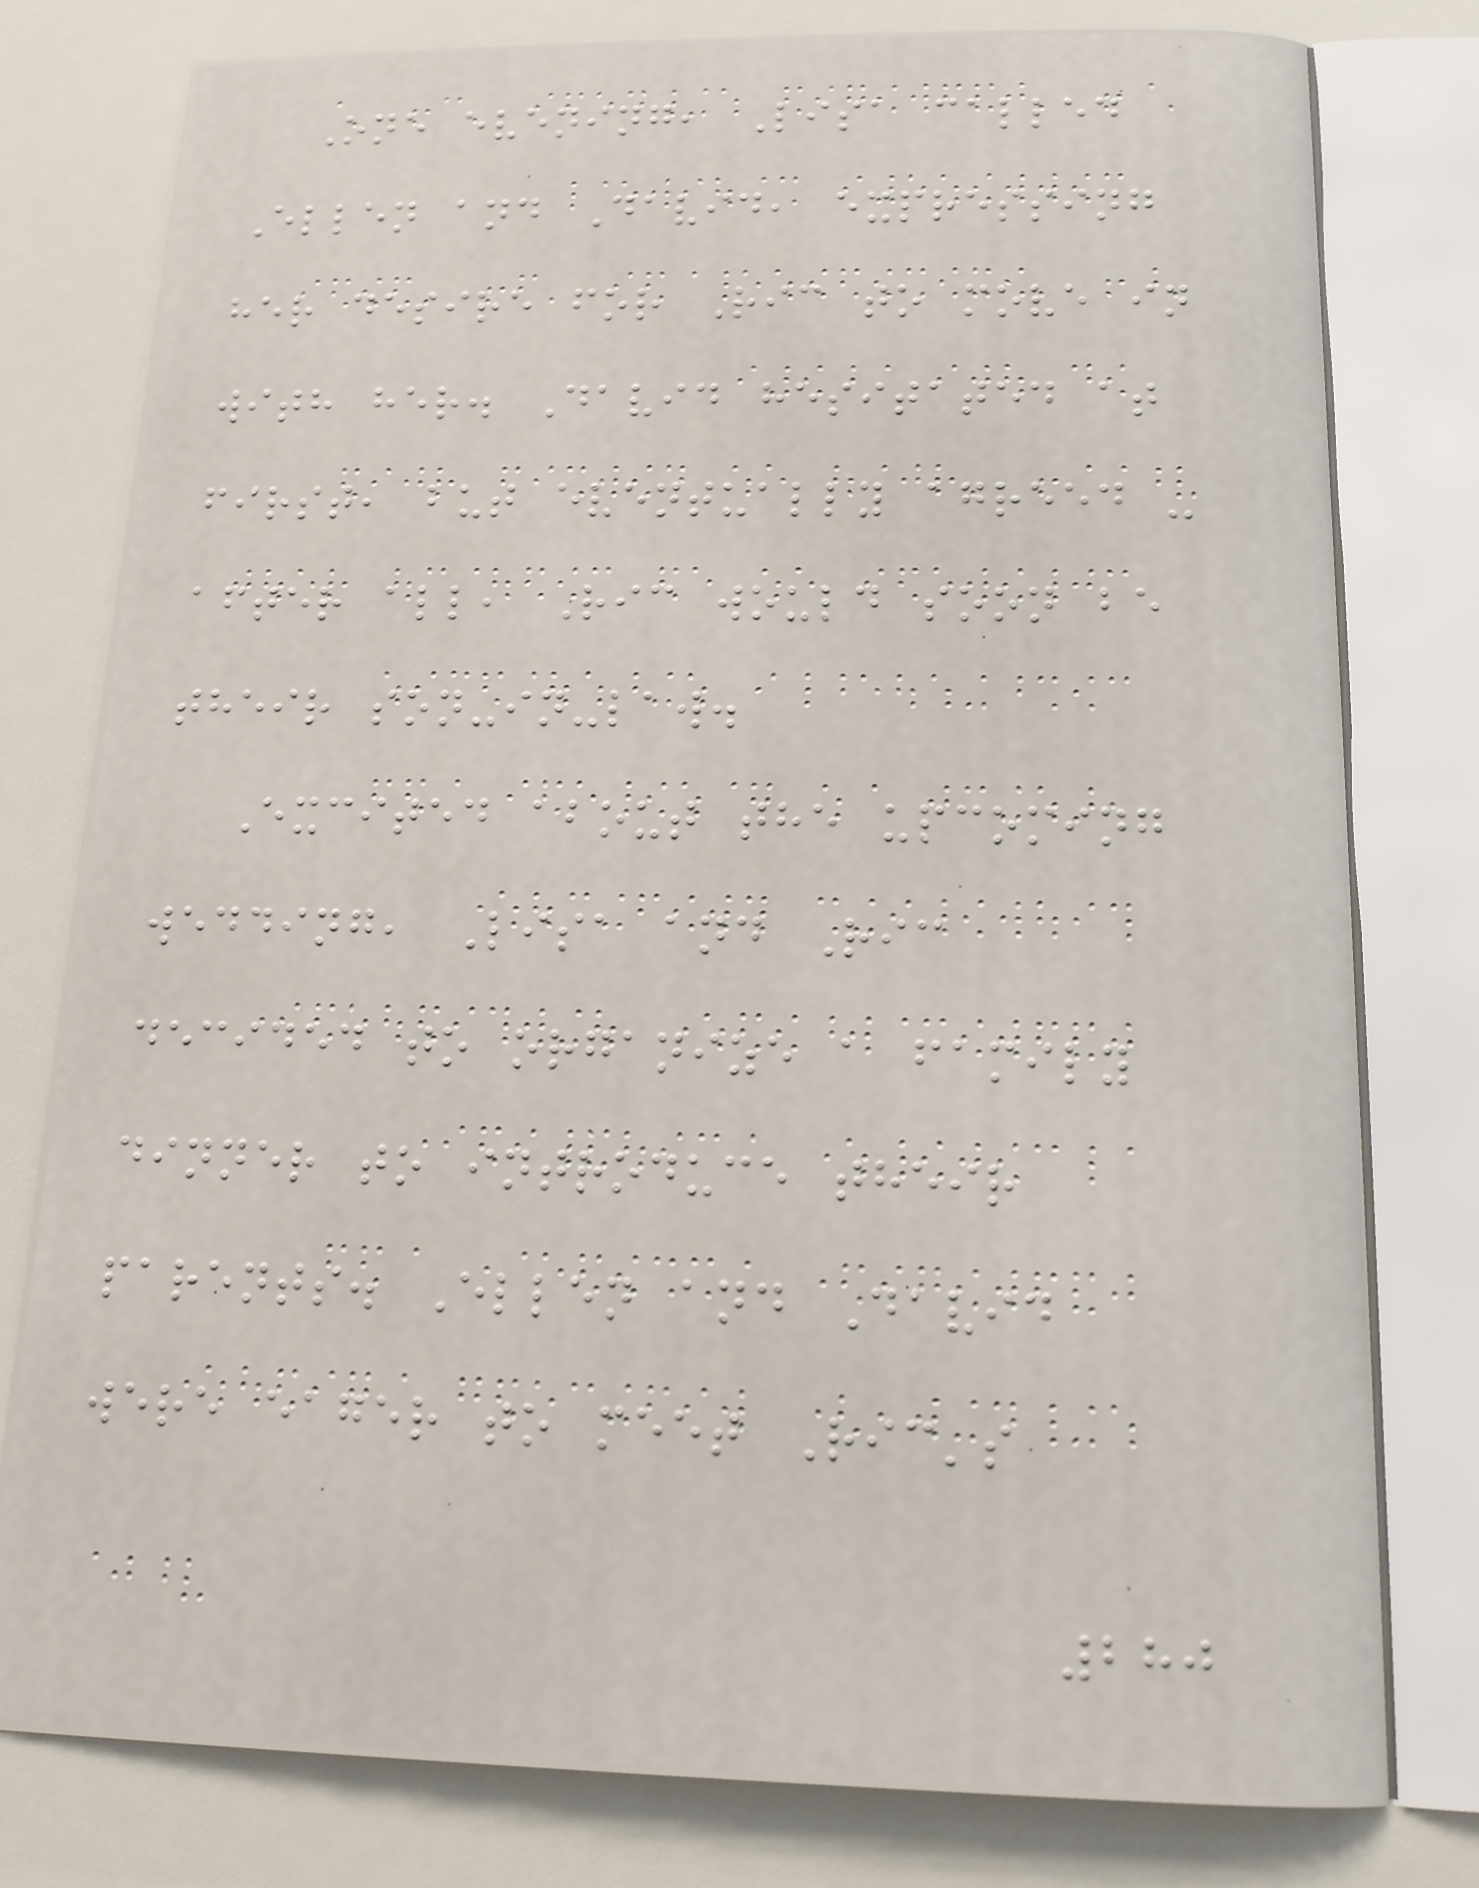One evening, Lisa called
Ellen and David, expressing
her desire for Ric to move in
with her. David hesitated at
first, but eventually agreed -
after all, Ric would soon be
their son-in-law.
Excited about the upcoming
wedding, Lisa and Ric
decided to organize a family
dinner to introduce their
parents. Ellen and David
were eager to meet Ric's
280
